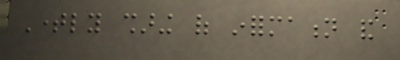Timely sharing of information and
